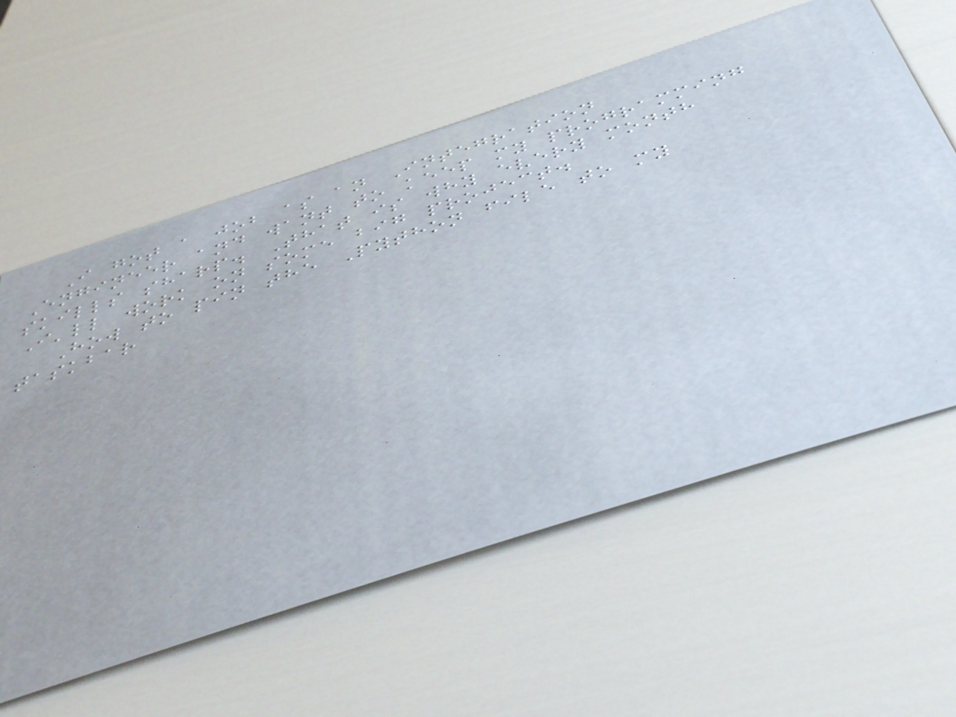I got a job as an Integration
Engineer and want to keep my programming
skills sharp. That is why every month
I'll work on some big project.
How to pin the Python file to my
taskbar
